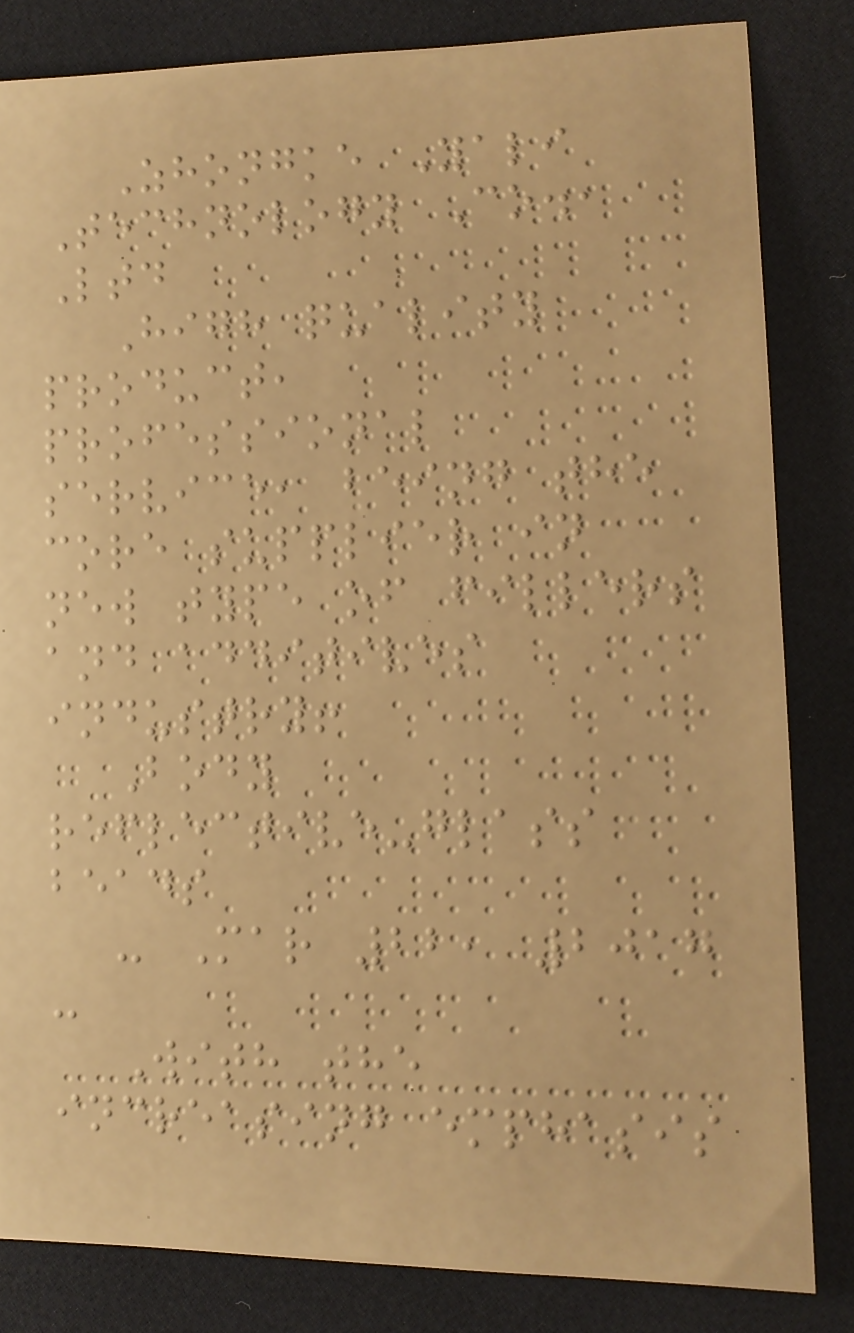Zhongke Yali
Technology Co.,
Ltd
High quality
product,
professional
service, being the
core supplier in
new type of fillers
and additives
industry!
Body
reflective-glass
beads
- Mar 22, 2017
-
With the
increasing emphasis
